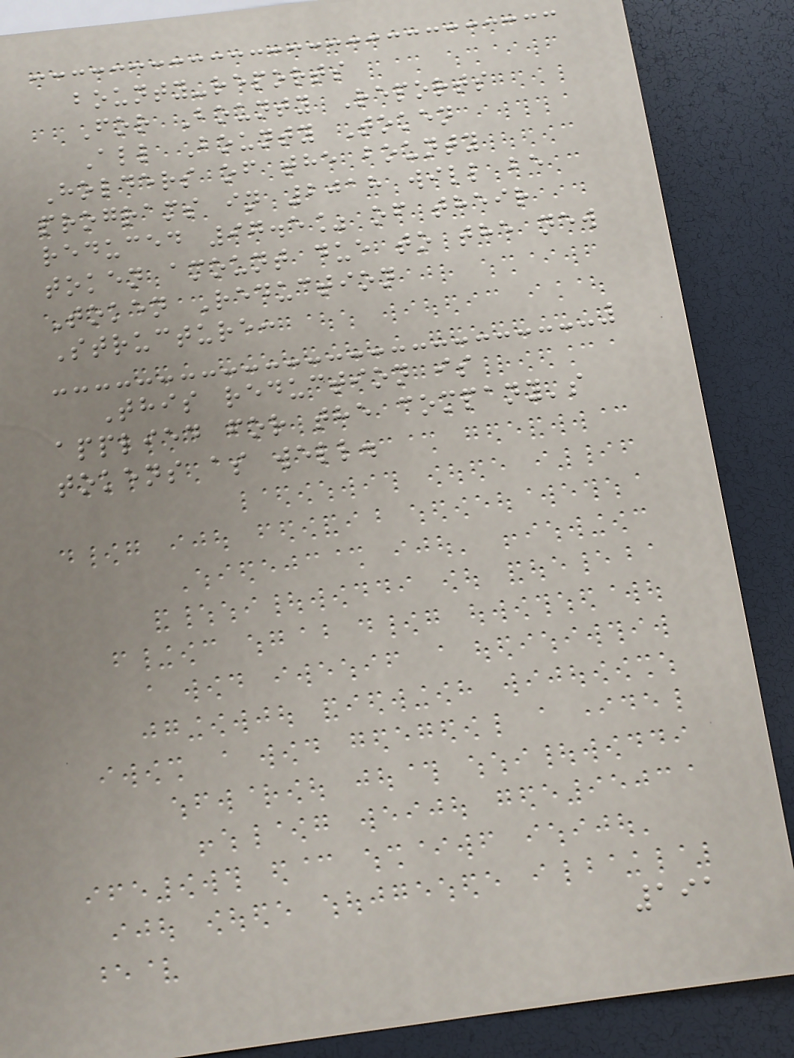bounty-reports
For Bounty Reports
All Bounty Token
Holders of the bounty
programs in 2018 will be
reduced 97.5% of their
token amount due to the new
Token Reduction
Structure:
This reduction is
applied for the company's
tokens as well.
191
